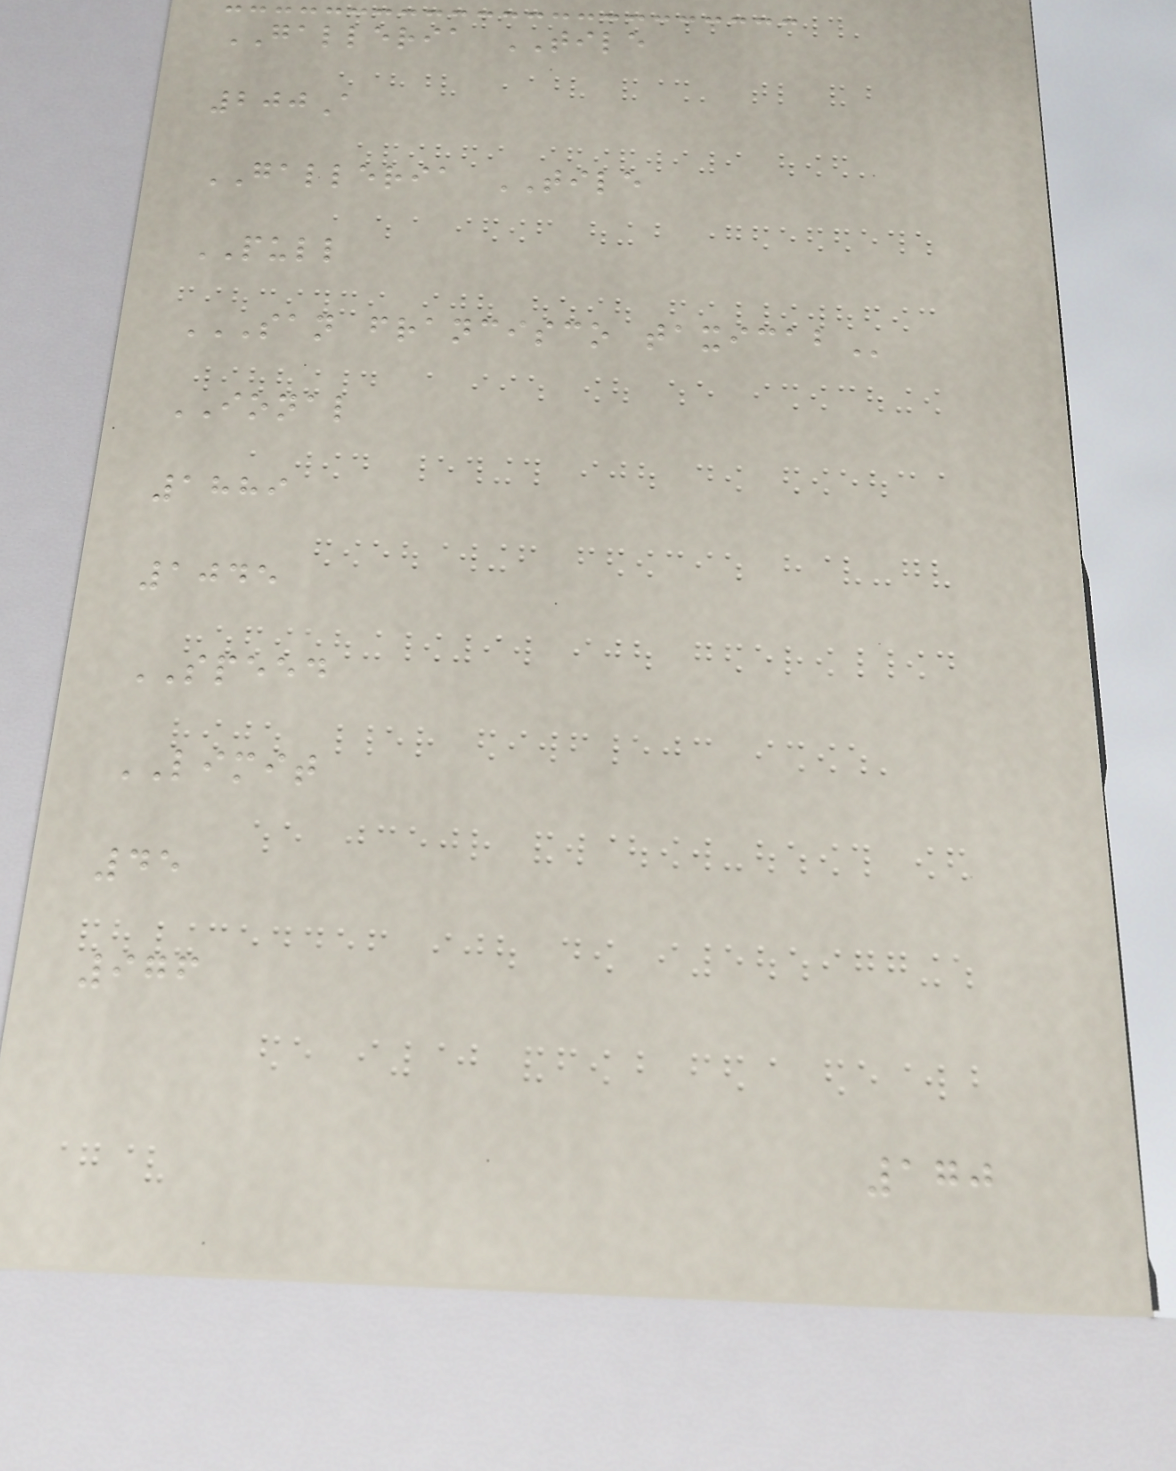GALLERIA TILE
200A
GALLERIA TILE
PULL
SAN FRANCISCO TAXICAB
IONAL
1889
1045
SPEED
LIMIT
45
976
170
